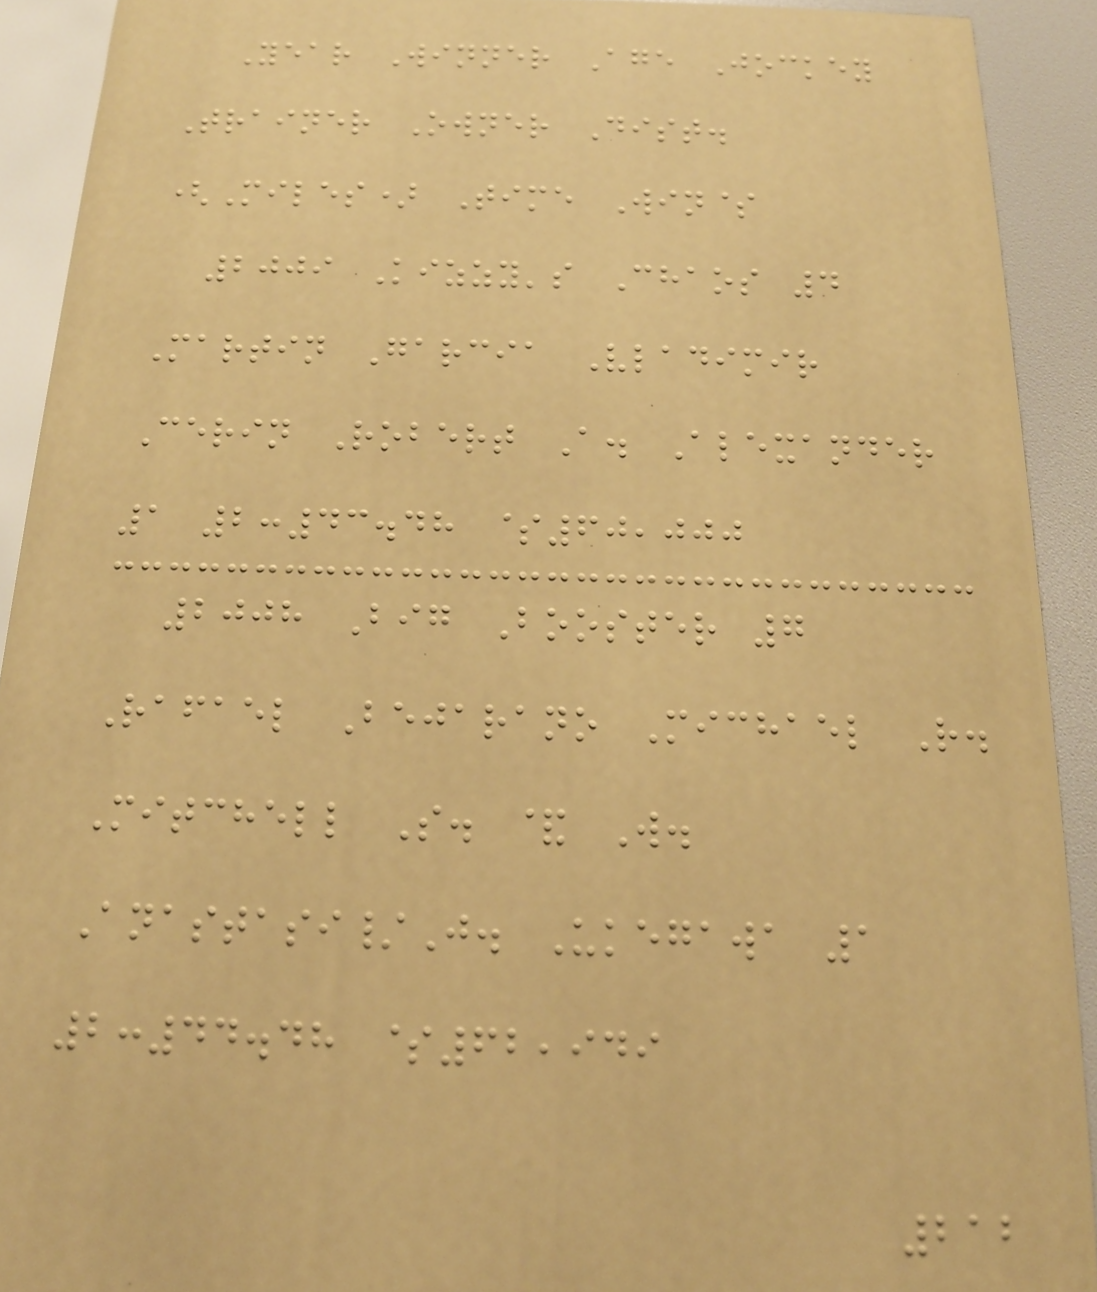Year Winner Age Jockey
Trainer Owner Dist.
(Miles) Time Win$
2009 Kizzy's Chaos 4
Martin Garcia Vladimir
Cerin Robert A. Alexander
1 2:43.48 $60,000
2008 Big Booster 7
Rafael Bejarano Michael R.
Mitchell S. & W.
Anastasi/J. Ukegawa 1
2:44.48 $62,949
212
